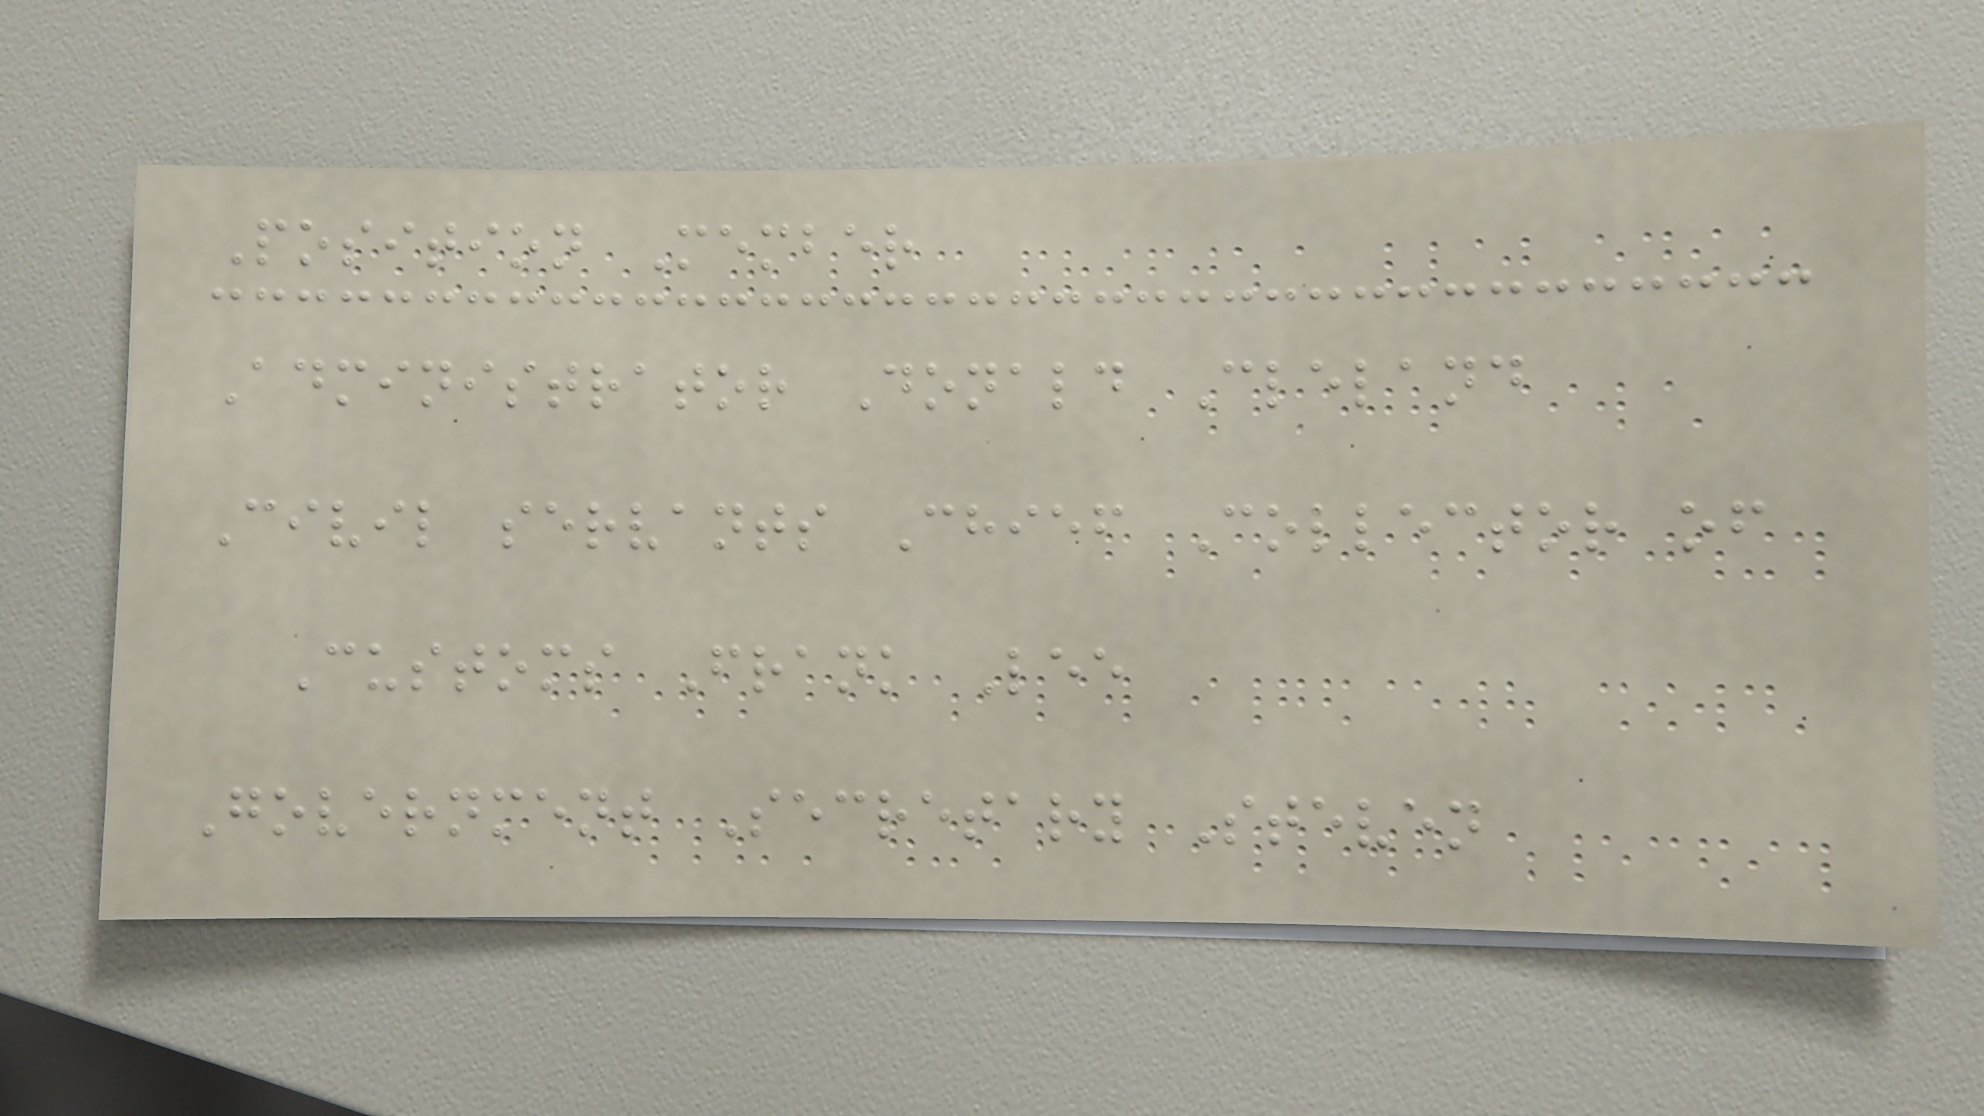Position Member
Administrator Donald Cleland
Civil servants Chief Collector of
Customs Frank Lee
Government Secretary Steven
